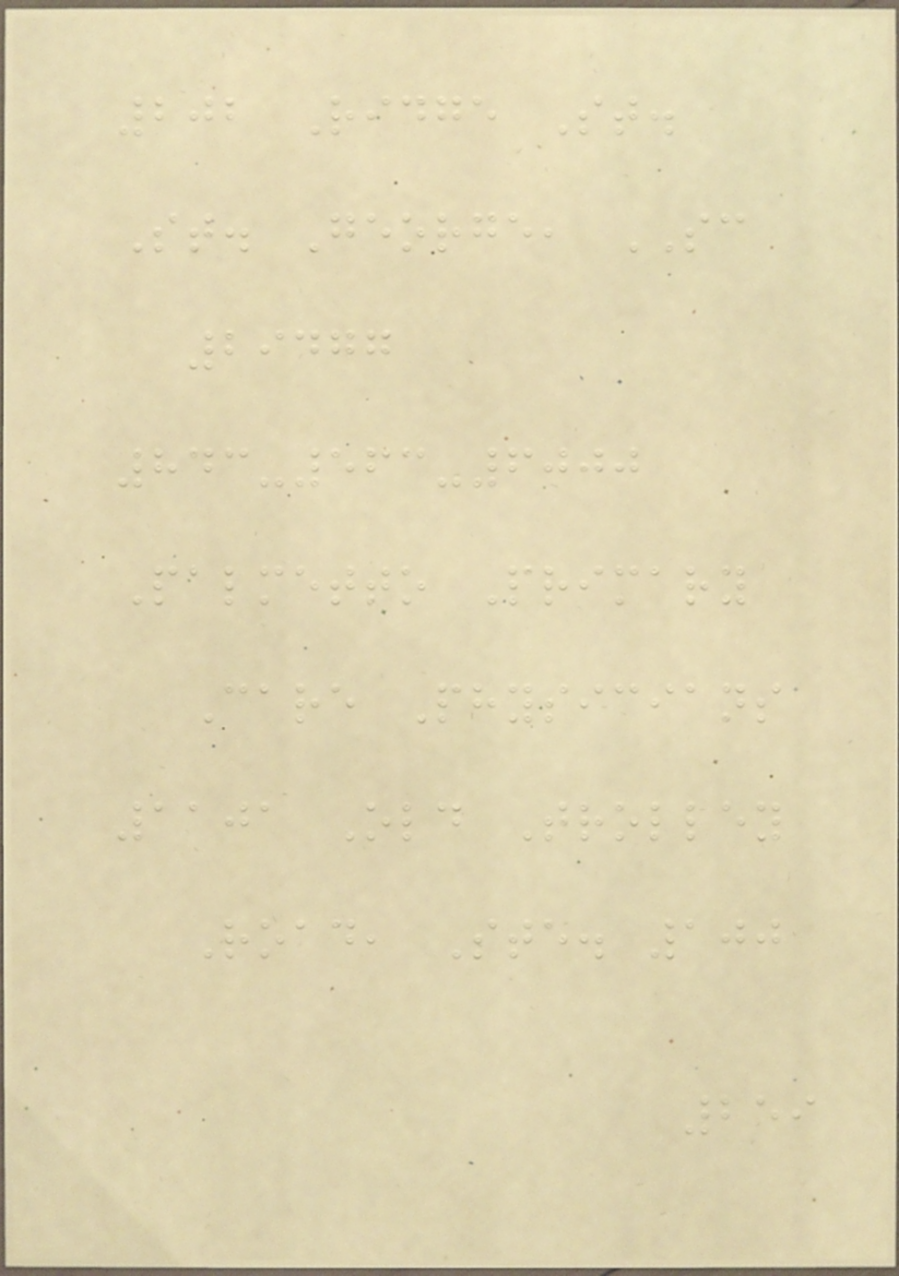202 Ridge St.
St. George, SC
29477
843-563-6000
Palmetto Primary
Care Physicians
1101 Old Trolley
Road, Ste. 100
259
